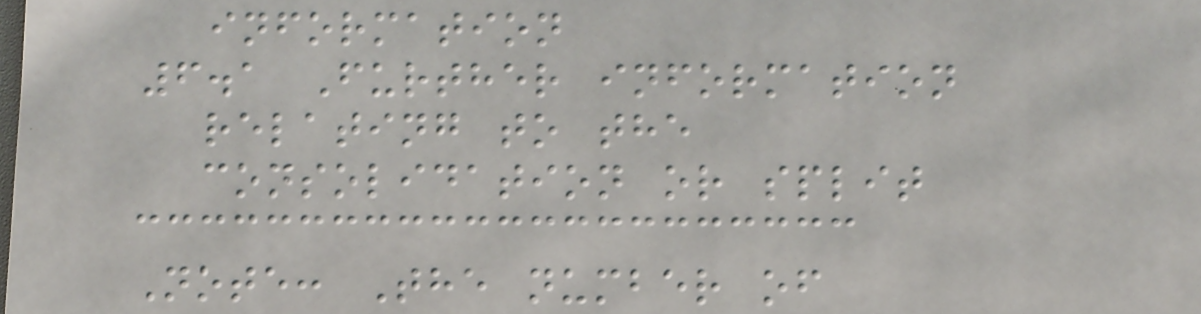information
6.1 Further information
relating to the
consolidation or split
Note: The number of
